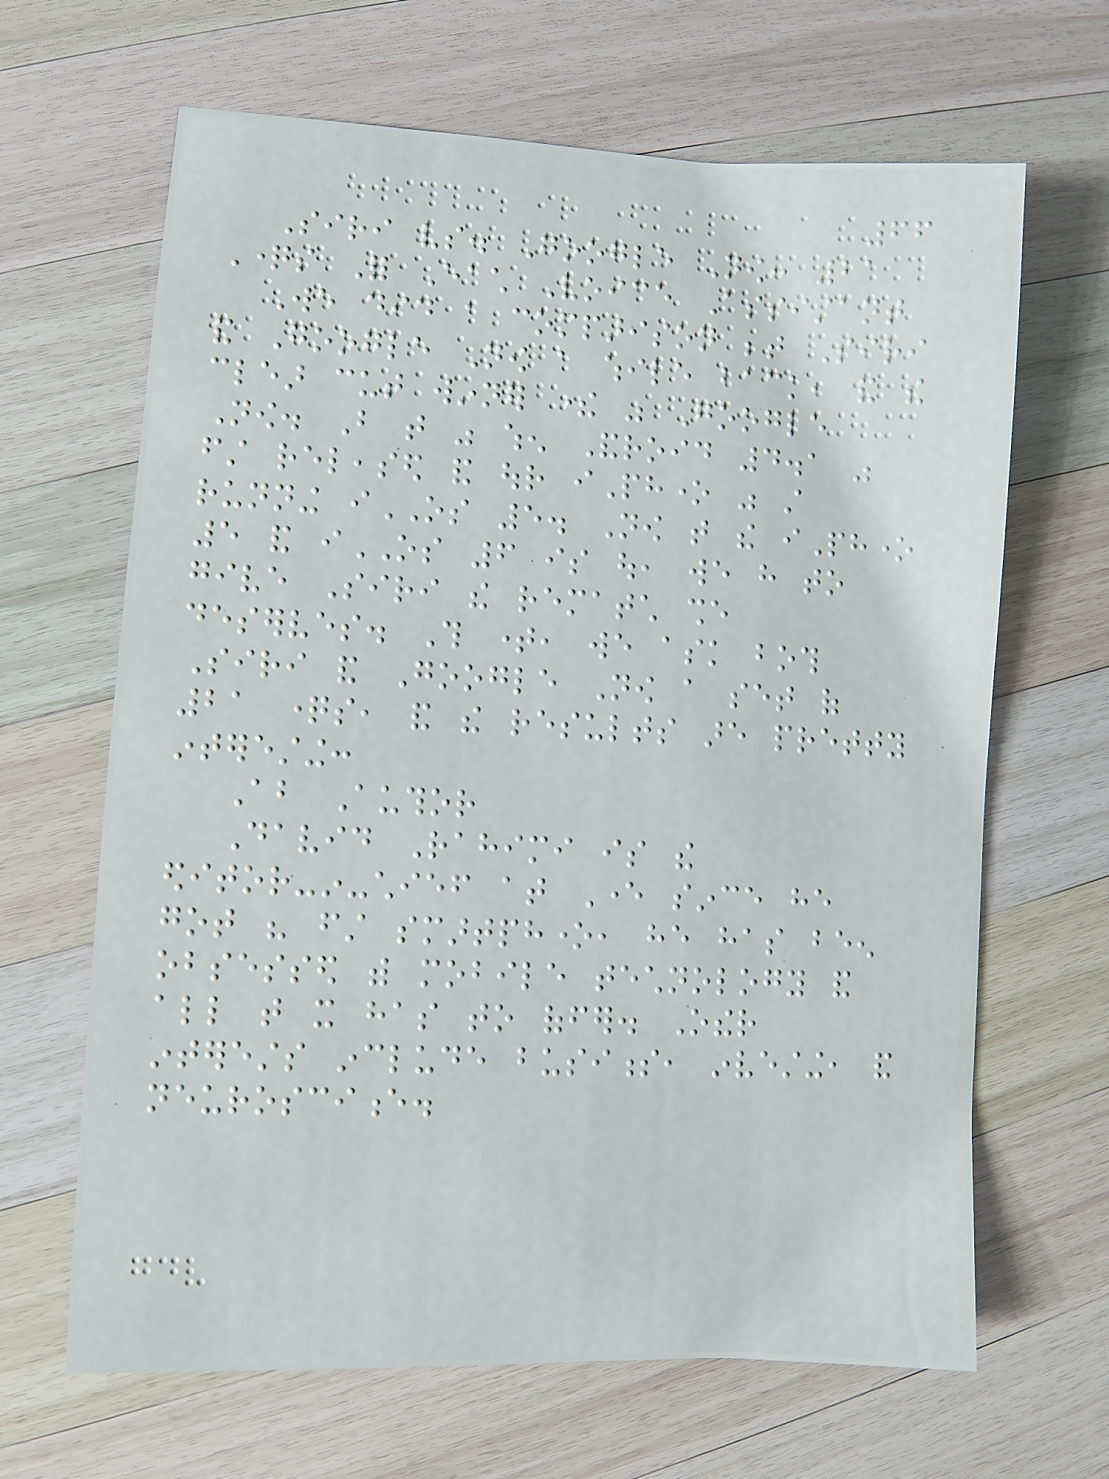66
Siri vs. Google Now: 21
Questions For Each Voice Assistant
We did a comparison between Siri
and Google Now a while back, and the
clear cut winner there was Google
Now. But that was when Android 4.1 was
first released and our iPhone was still
running iOS 5. Now that the iPhone
5 and iOS 6 is out, we have to
give Siri the rematch she
deserves. This time, we ask both
Siri and Google Now a set of
21 questions, and the results are pretty
interesting:
About Author
David Rahimi is the
editor-in-chief at Ever since he
got his first smartphone, he has been
obsessed with mobile technology and
all that it has to offer. Other
interests include business, investing, and
neuroscience.
